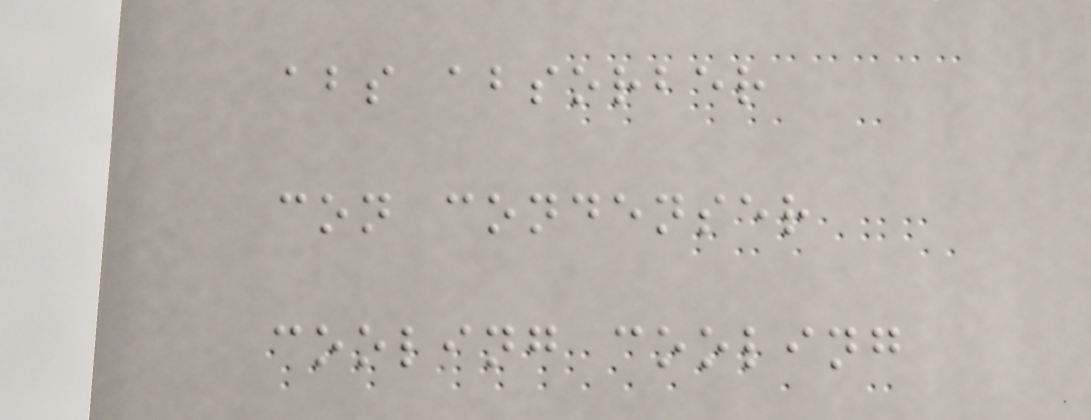abs absorber
con condenser
cooling cooling
